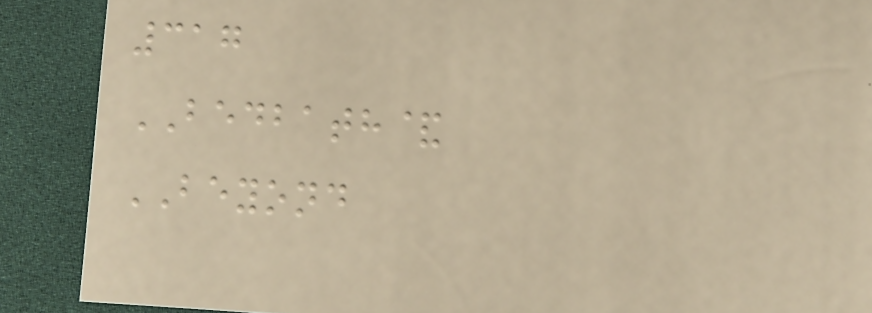317
BEDBATH&
BEYOND
